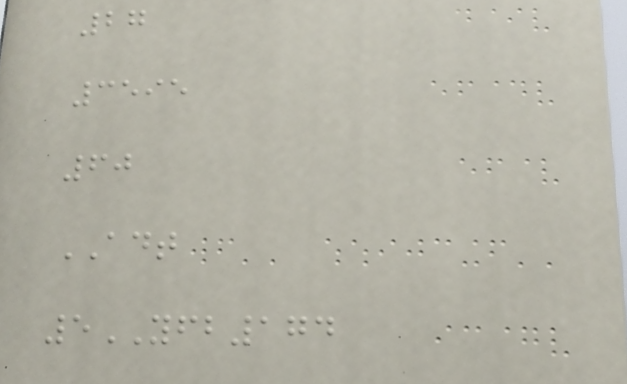27
3595
60
ADT
5YFB174
